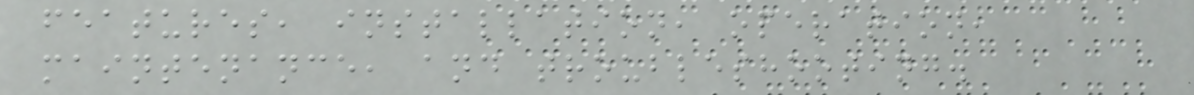features, installation, operation,
maintenance, and troubleshooting.
